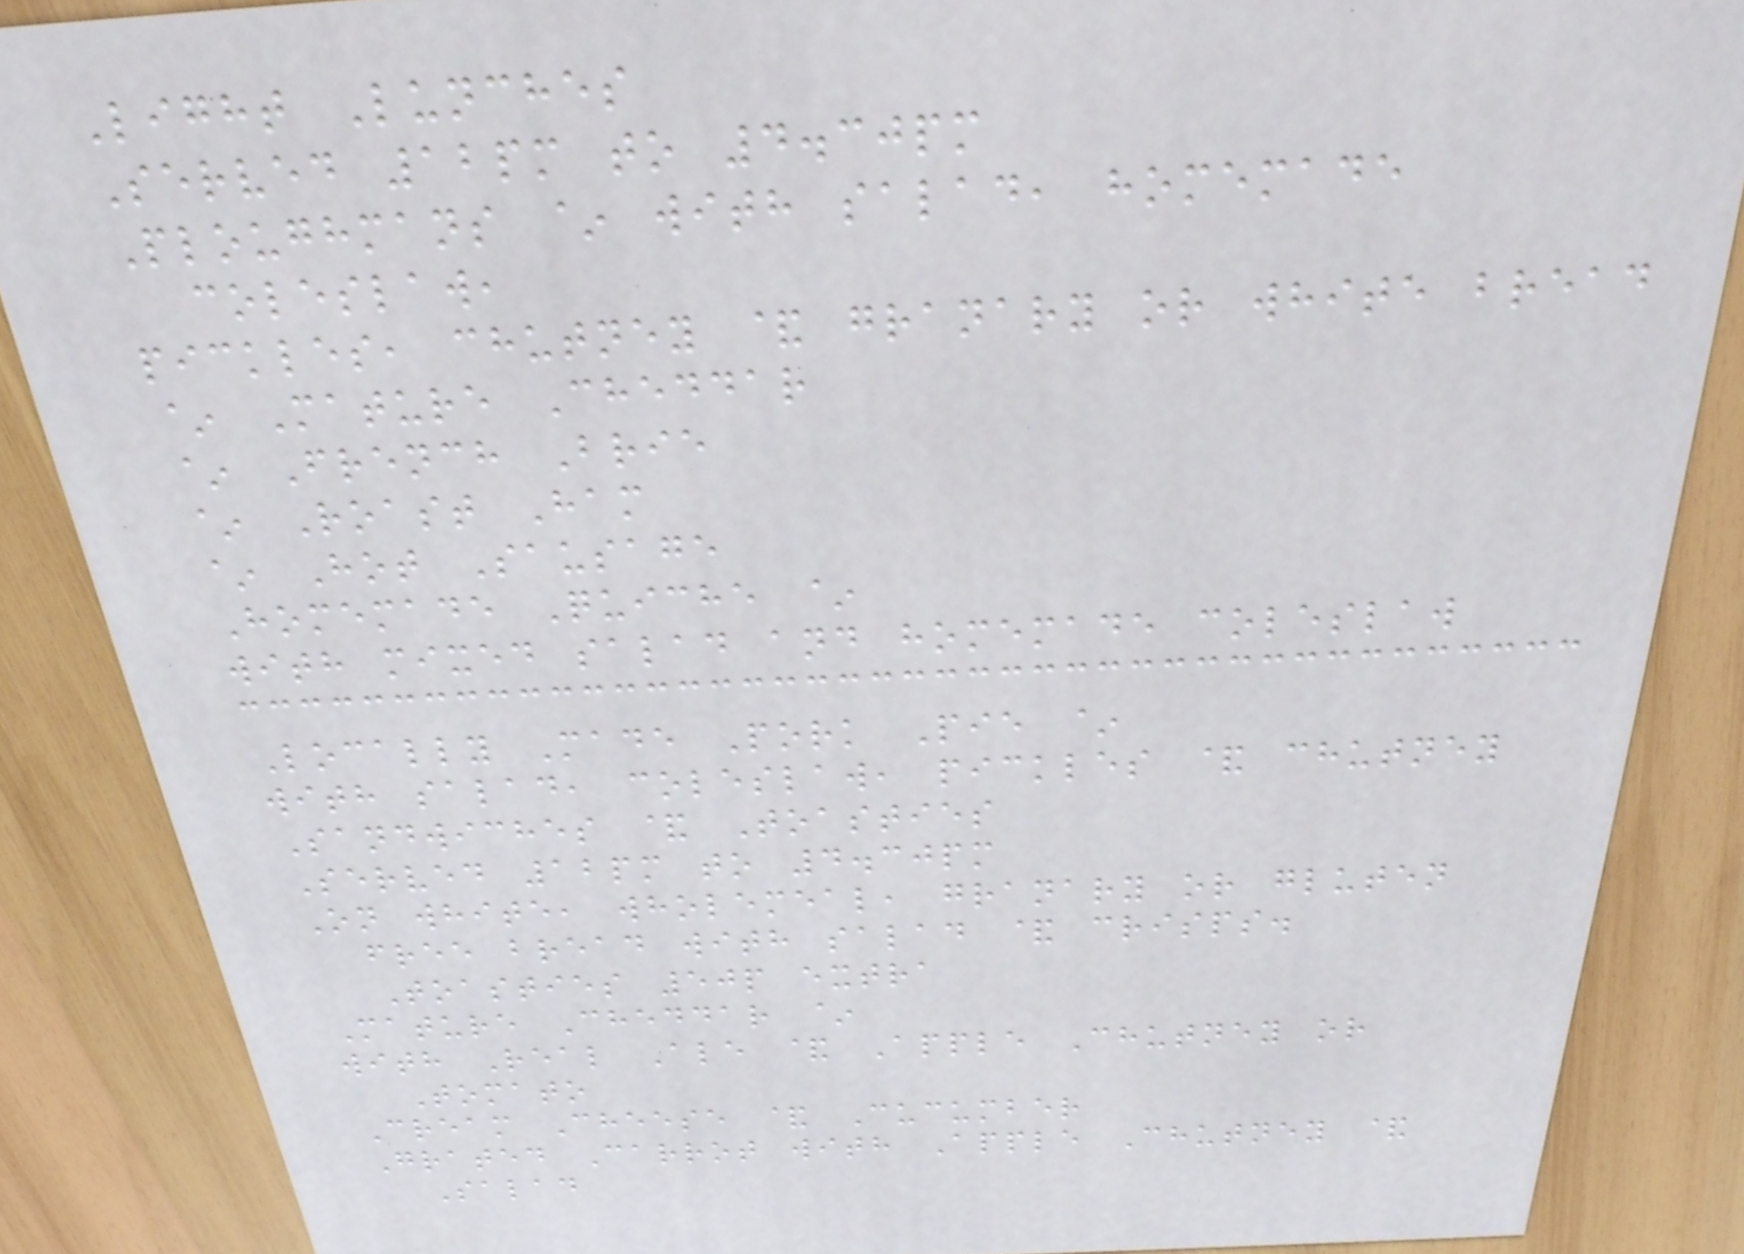Light Lunches
Served 12pm to 4.30pm
Ploughmans ~ with salad, homemade
coleslaw,
pickles, chutney & granary or white bread
~ Mature Cheddar
~ French Brie
~ Roast Ham
~ Hot Sausage
Homemade Quiche ~
with mixed salad and homemade coleslaw
Locally Made Pork Pie ~
with salad, coleslaw, pickles & chutney
Sandwiches & Toasties
Served 12pm to 4.30pm
On white, wholemeal, granary or gluten
free bread with salad & crisps.
Toasties 50p extra
Mature Cheddar ~
with Real Ale & Apple Chutney or
Tomato
Cream Cheese & Cucumber
Grated Carrot with Apple Chutney &
Salad
